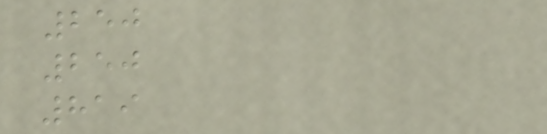250
250
819
